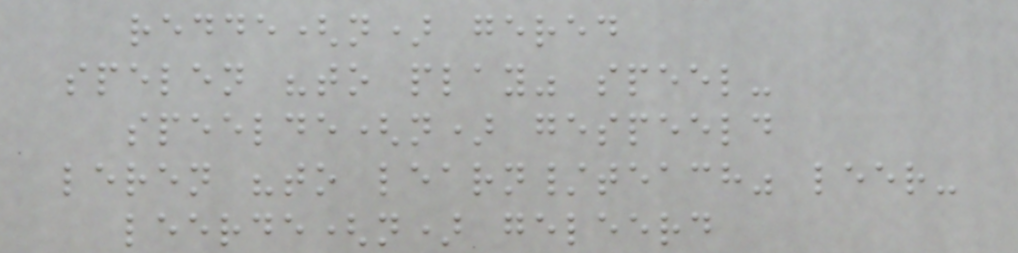redde(n) gered
spelen "to play" speel-
speelde(n) gespeeld
leren "to learn/teach" leer-
leerde(n) geleerd
